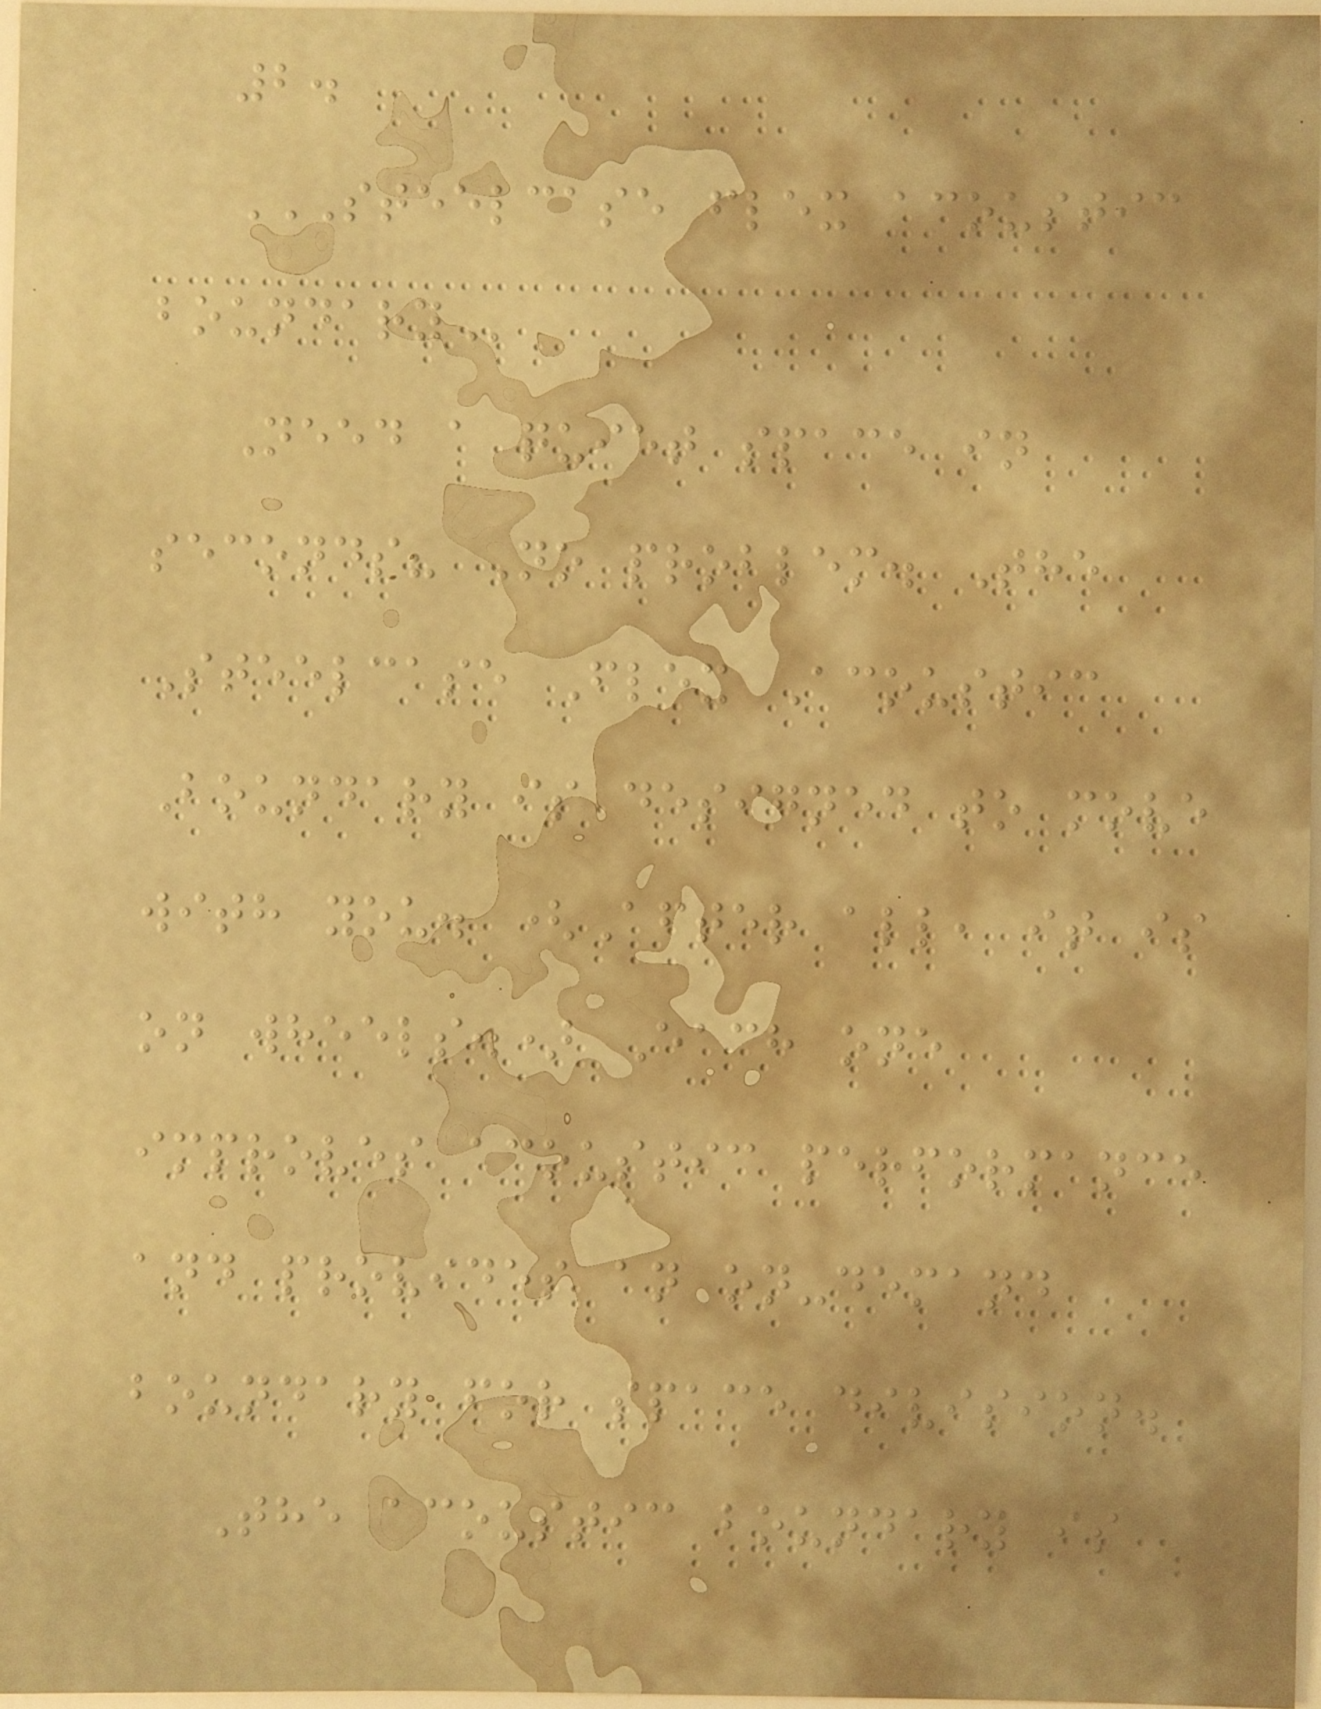2.
STEELCASE FLEX ACOUSTIC
BOUNDARY
Need a quiet space in
seconds? No problem. The
Steelcase Flex Acoustic
Boundary is designed to move
with you. (After all, it is
on wheels.) Each one
improves acoustic performance
and provides an on-demand
boundary for space division.
The acoustic boundary is
